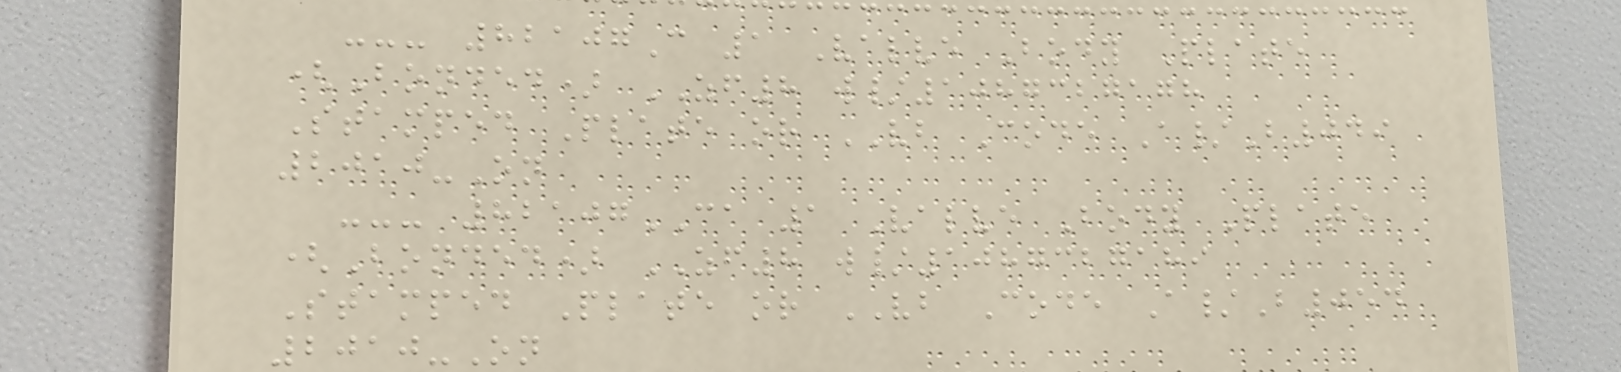--- 82107C 1 Valve Body Plate
(Bonded) ZF8 w/1087327178
Stamped Plate or VB Code A/B049
2010-On
--- 82107CA 1 Valve Body Plate
(Bonded) ZF8 w/1087327189
Stamped Plate or VB Code A/B054
2010-On
